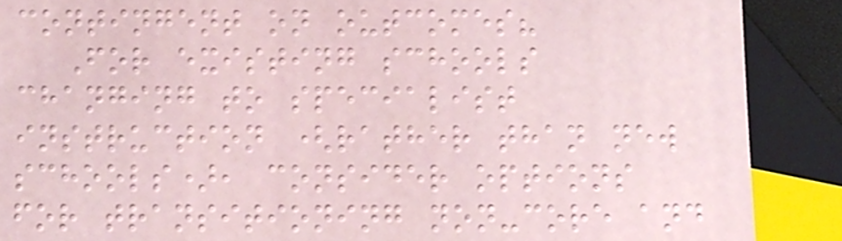contingent on outcomes?
For existing schools
changing to specialist
instruction (rather than new
schools), consider options
for transitioning non-core and
